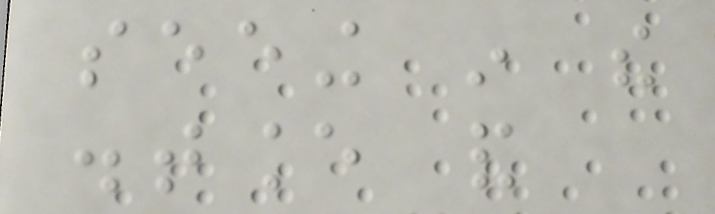seeing in the
distance and
